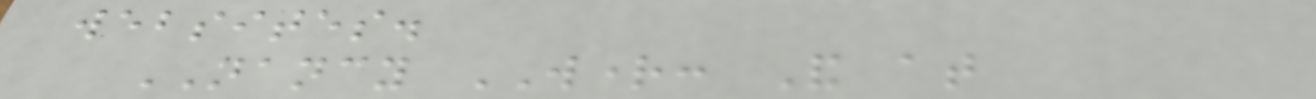websites.
NANCY WRIGHT: And at
